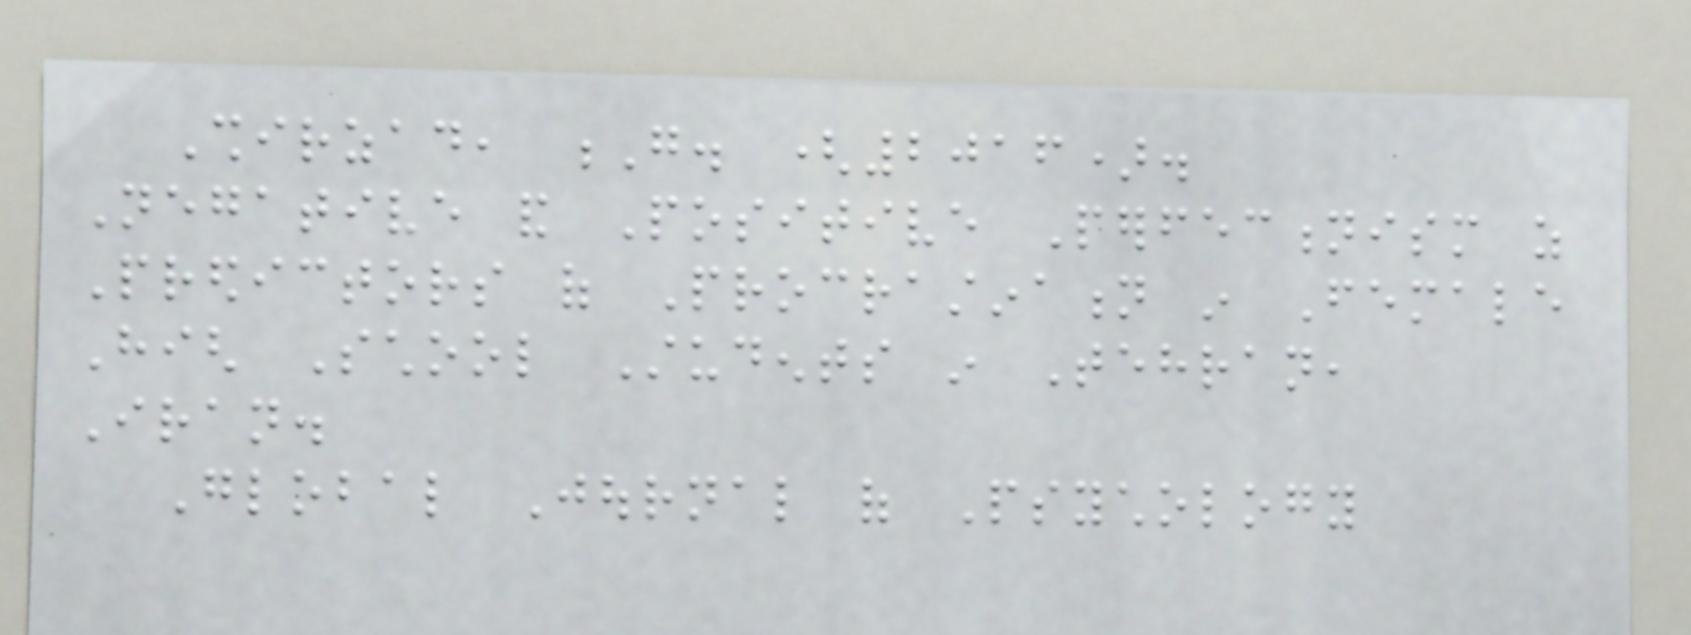Shirzad, G. (2016).
Negative and Positive Perfectionism as
Predictors of Procrastination in Female
High School Students in Tehran,
Iran.
Global Journal of Psychology
